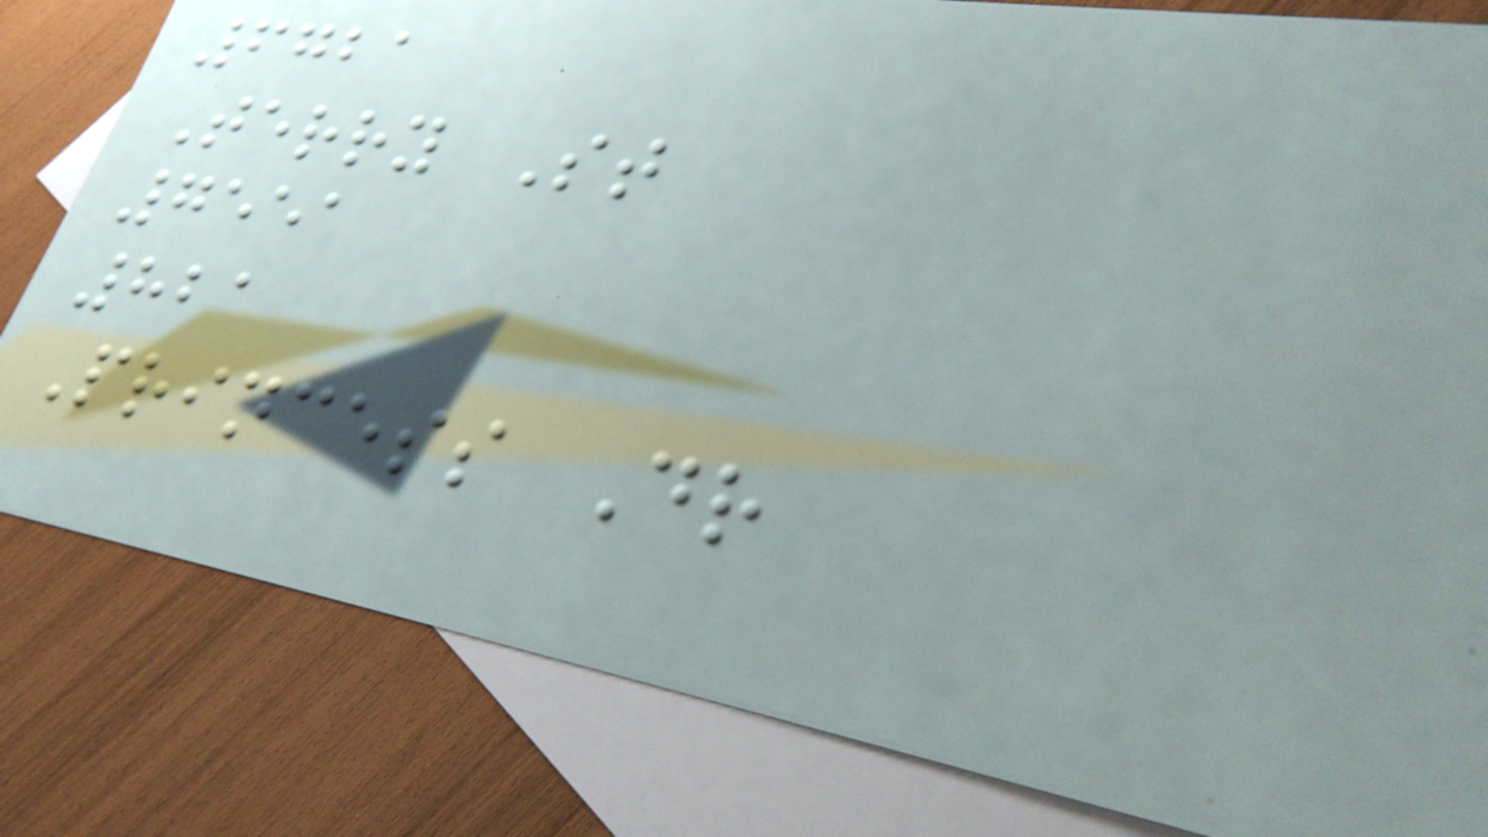6721
Terry St
7551
821
Princess Dr
